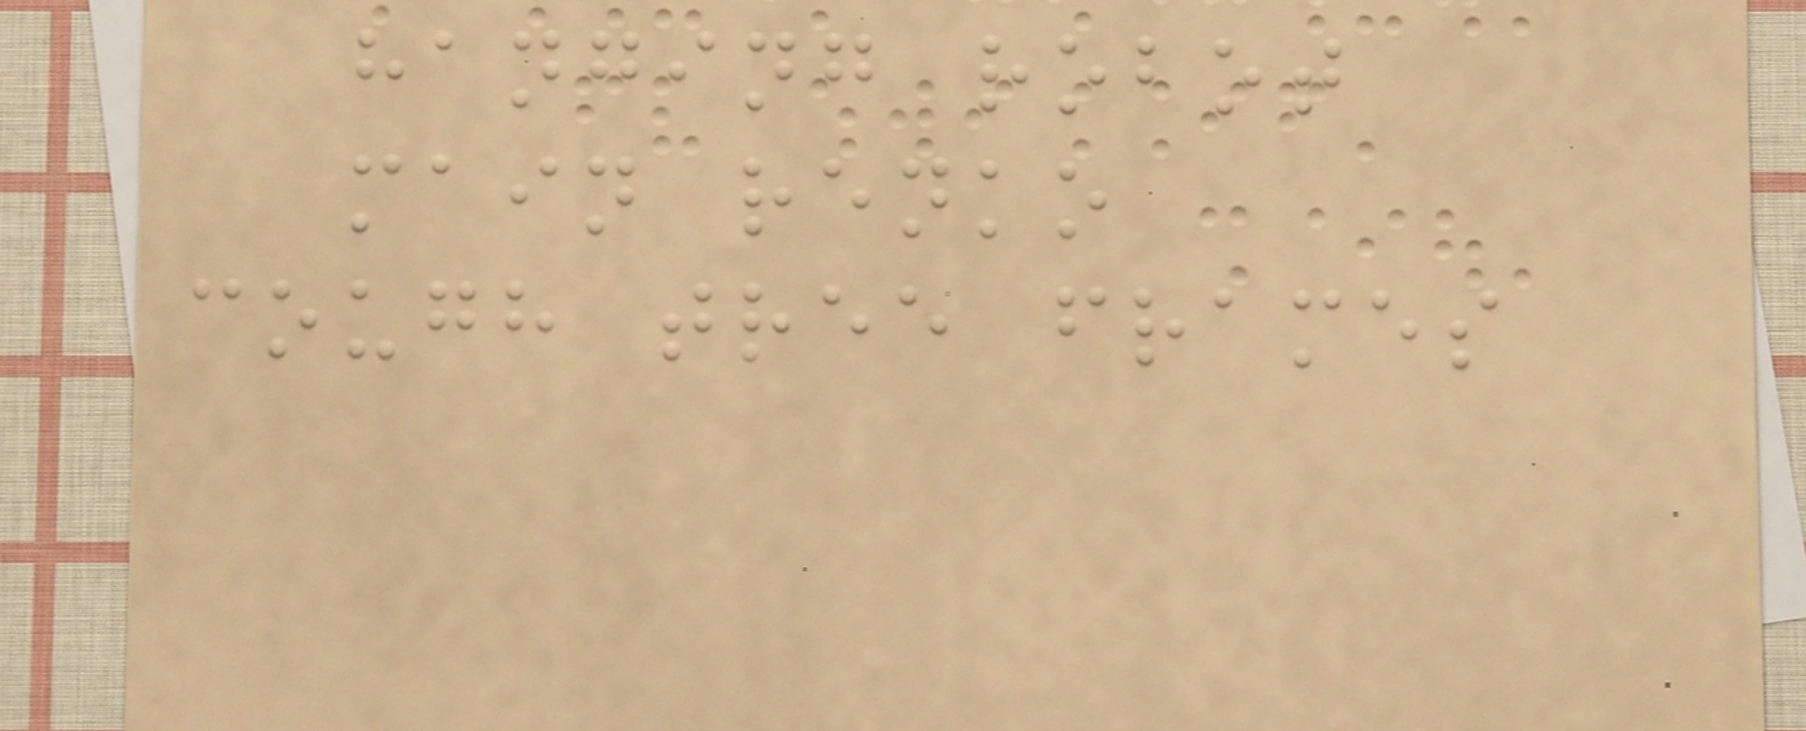hanging robot
main renko
cough tree frames
